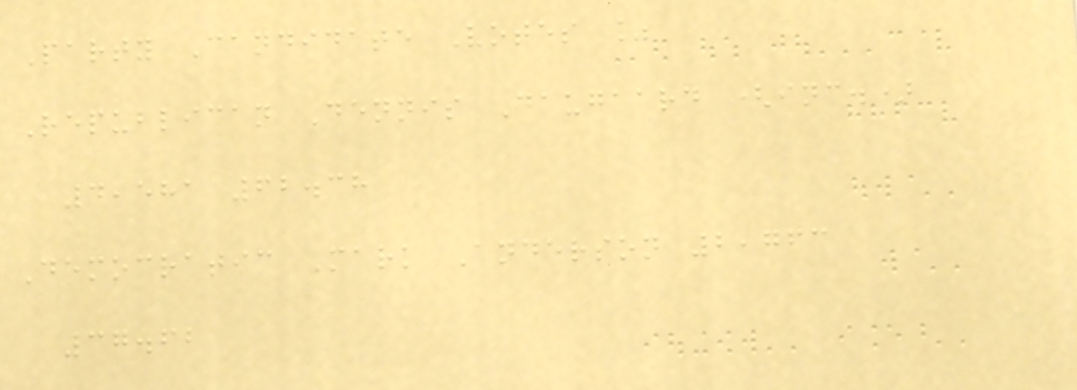Party Candidate Votes %
Republican Dennis Daugaard (inc.)
4,581 62.38
Democratic Mark Anderson 2,763
37.62
